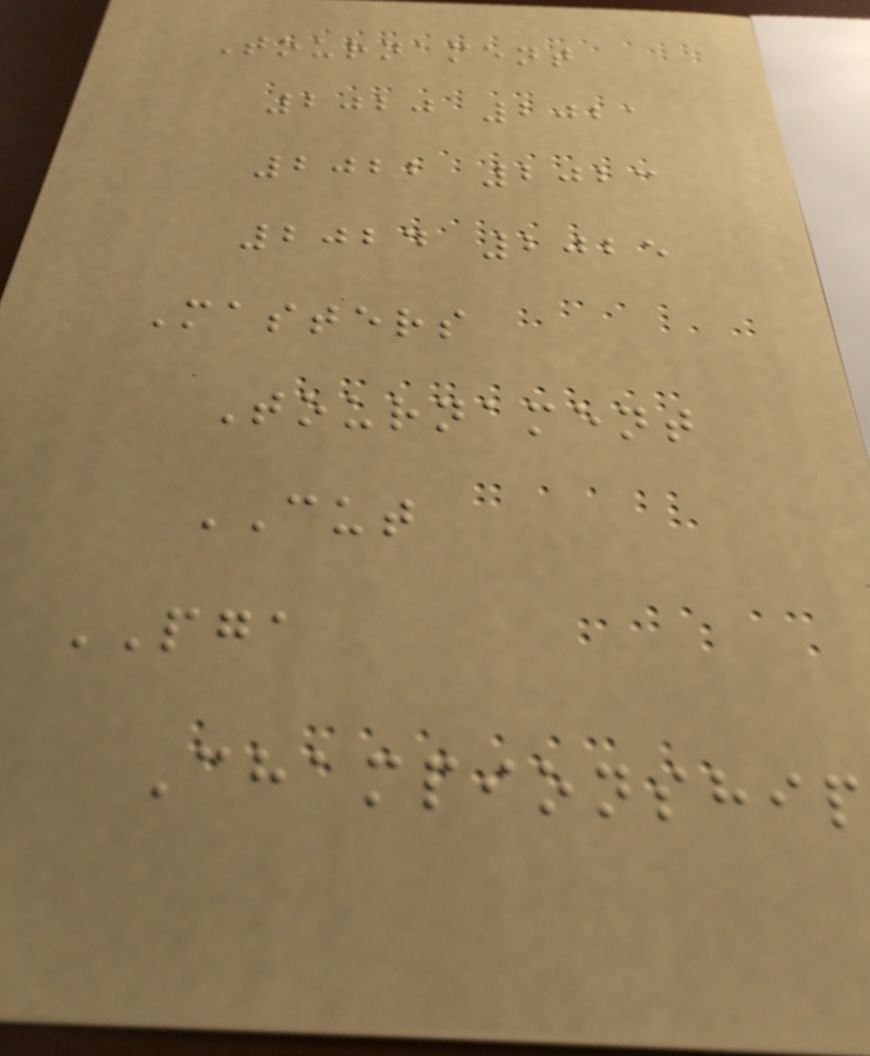Tournament
2020 2021
2022 2023
2024 2025
Masters
Tournament
CUT
PGA
Championship
